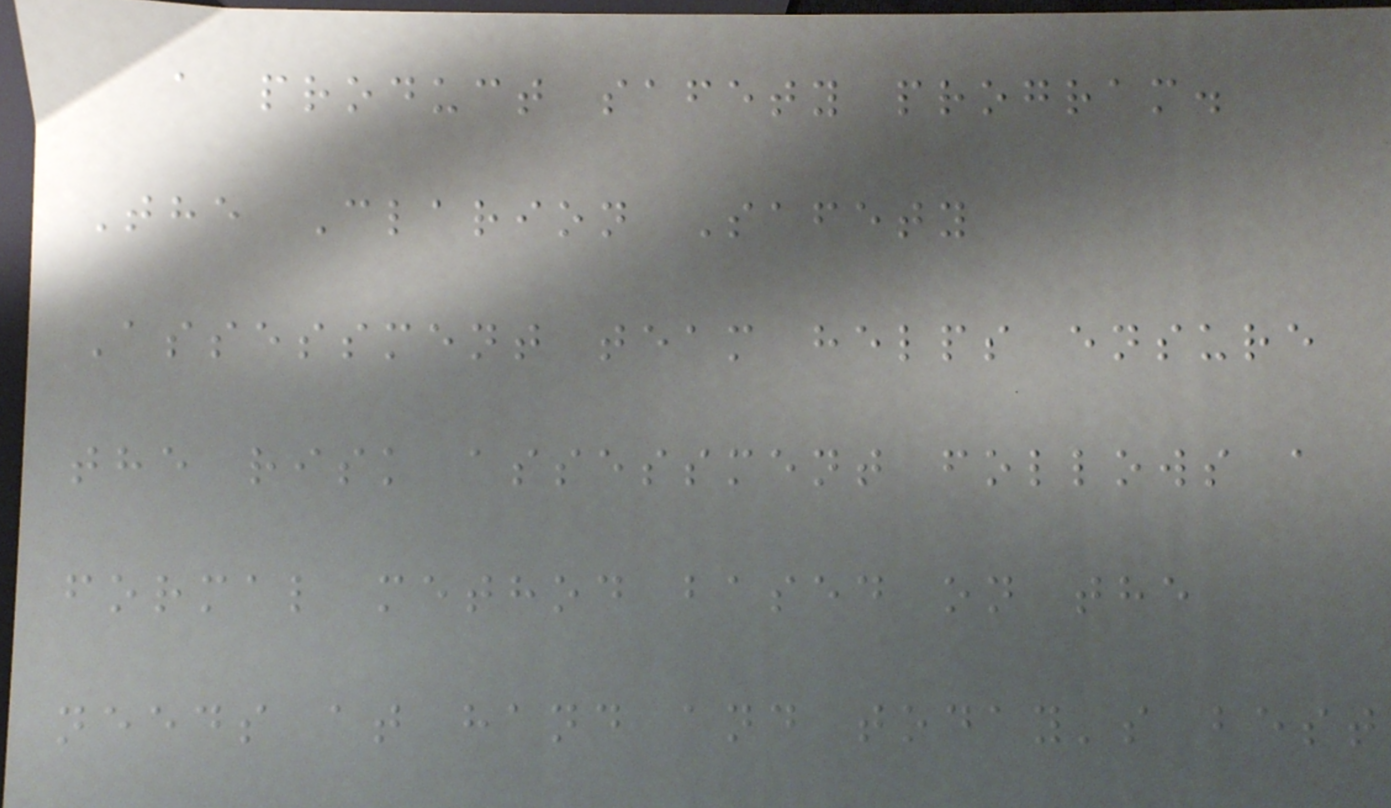a product safety program.
The Clarion Safety
Assessment team helps ensure
the risk assessment follows a
formal method based on the
needs at hand and today's best
